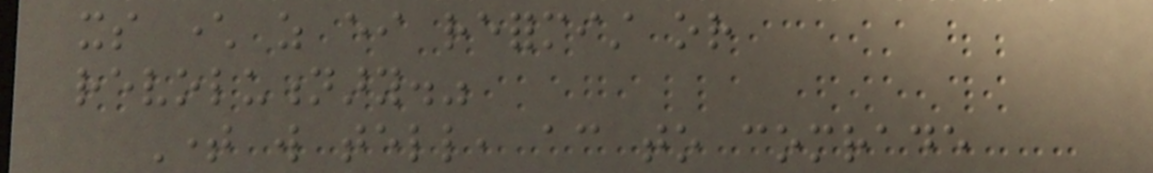its character as either reformist or
revolutionary."
Time will tell, according to comrade
